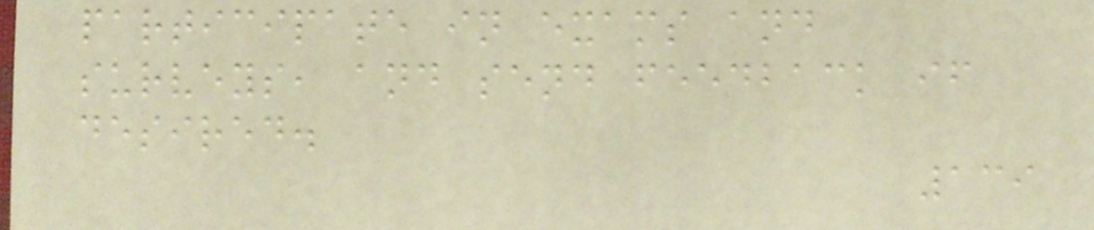participate in exams and
surveys, and send feedback if
desired.
139
